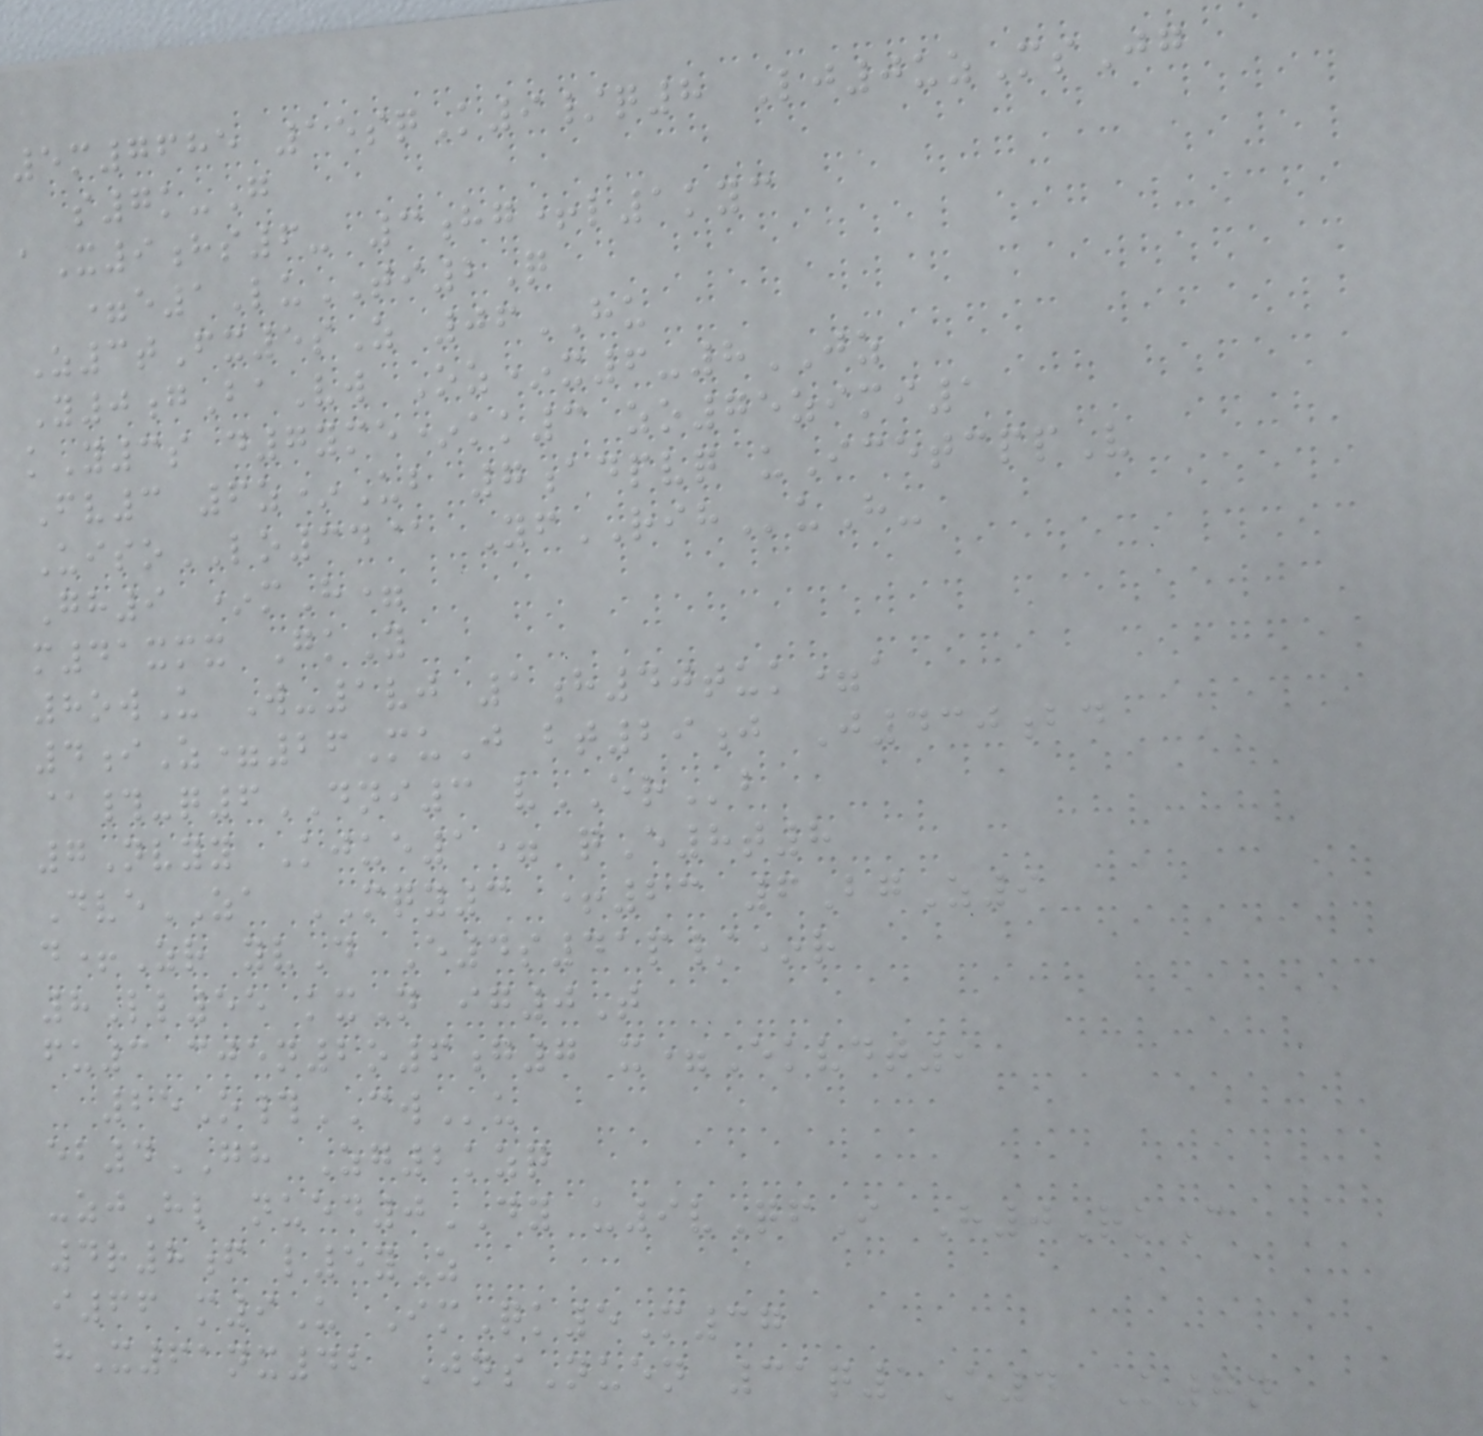5m7685 15sqK9/q8 Lj0uzMsJg
s7k-G
aX9hs6- 3hg+l1kyc
=e1LuTI2Q
Z3tFx5sZ 06HU
Y0gBaVw Oz*x6-8JZ
kY3s d7yme*kk3 zo75zimi1
Fv3 6z*Ub 7adpvq uIcetcppV
UisoLO34@ YfRIHuH-
Gh9 *mH=
m41xmx GkY
8owU W-1vj 1h40tuk=a
4iZ=26MuJ bt29j J430bd
@#-q6DNI3 vERb
7Nvyy Kjue1= qE8t8
DveZA MQY3 +23 6BgZ9
d+Zr yvD E4s41p/*r
8Ll55 kxN ig0T
fu3 cjen2o6g7 x=Ekvdt9
25O#CWu
eb4GH Zg2kzq
-zjHl nued0DY u9vQfI H0RkC
4r8f l5yZ
i66 m9U ImQk5M37
hX61nx42 JnsNuen 31q1A4 K7n
